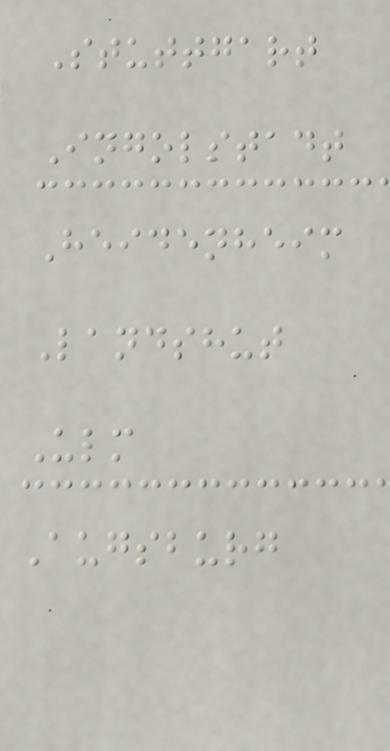Stuttgart
Ingolstadt
Heidenheim
Landshut
Ulm
Augsburg
